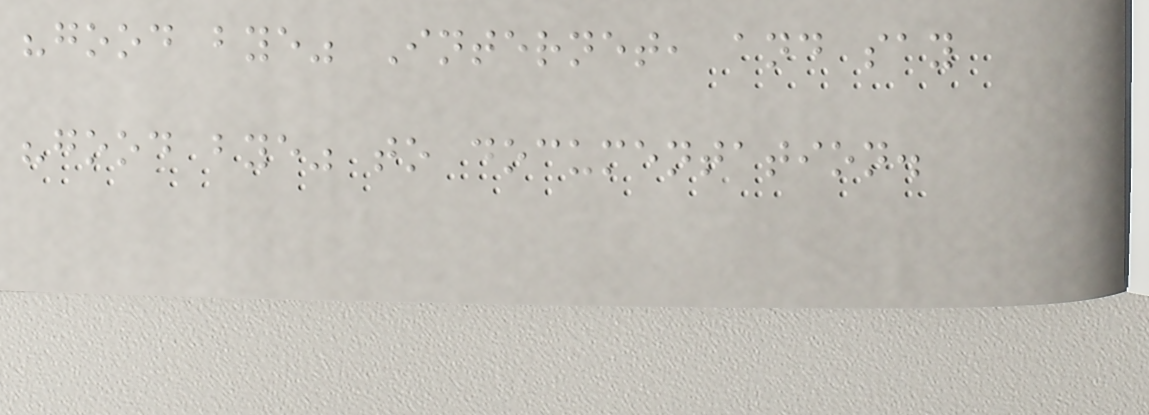"good bye" Internet, and say
"good bye" to documentation.
